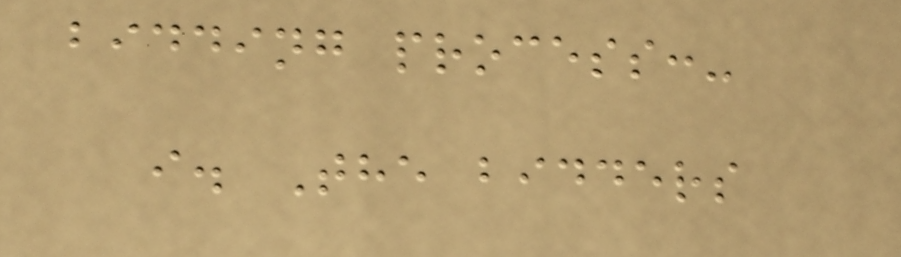bidding process:-
i. The bidders
